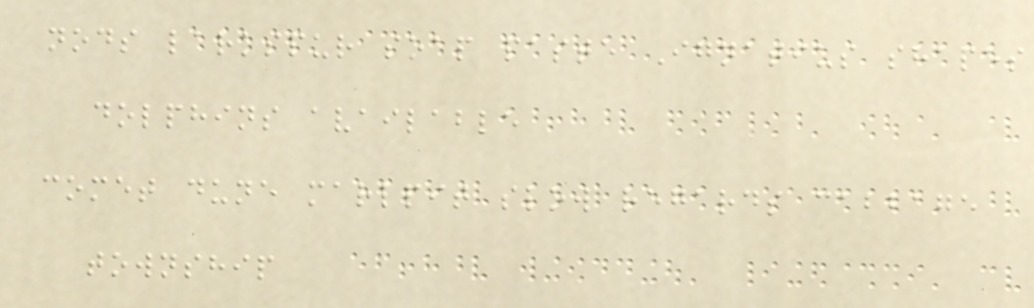nods larkspur soap paste Ignatius shapes
dolphins available
comet dune marlpit slow regards cabbage
township
